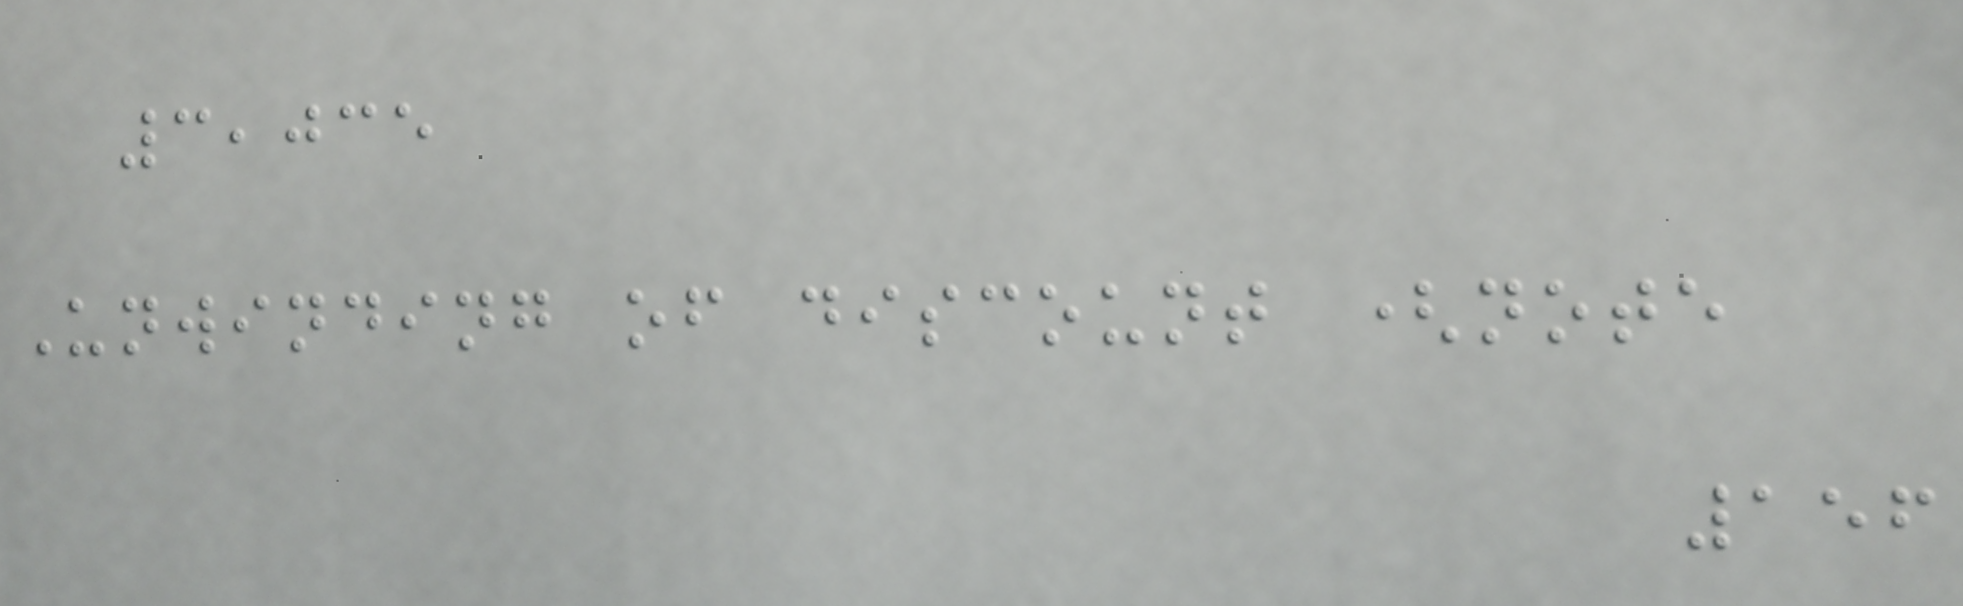3,035
Unwinding of discount (note
156
